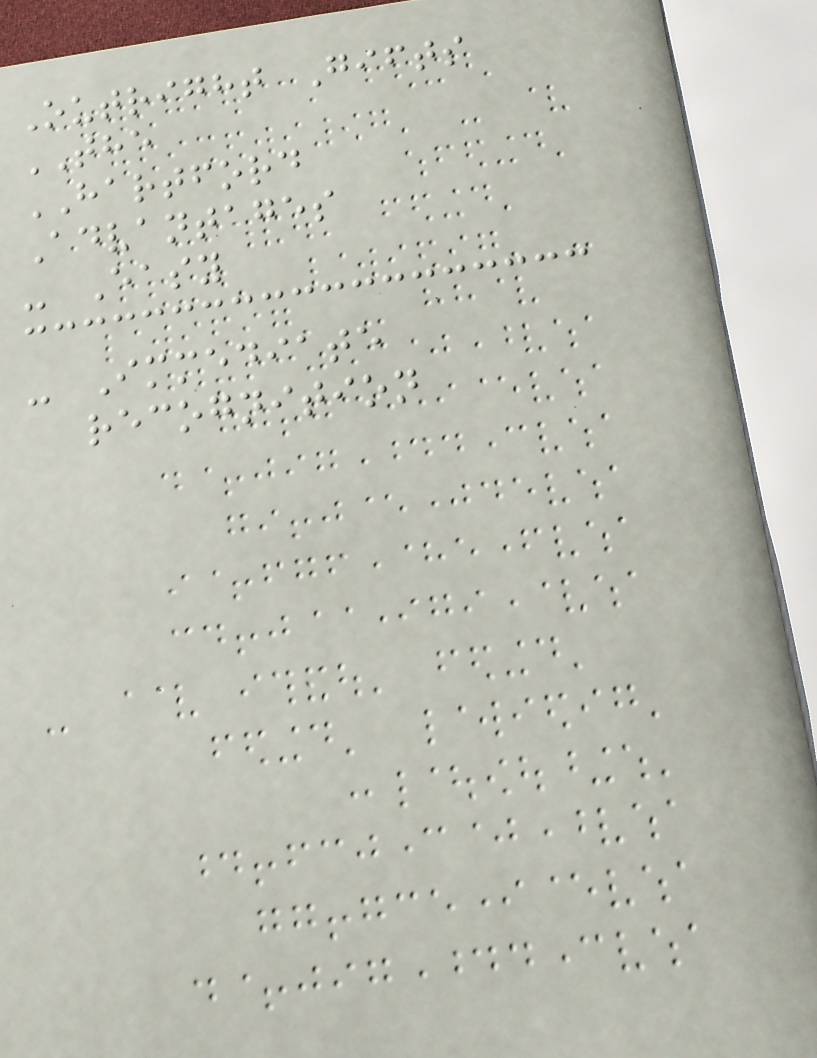Outright Gifts
THE
HARTFORD
Advantages
- Easy
- Immediate
recognition
